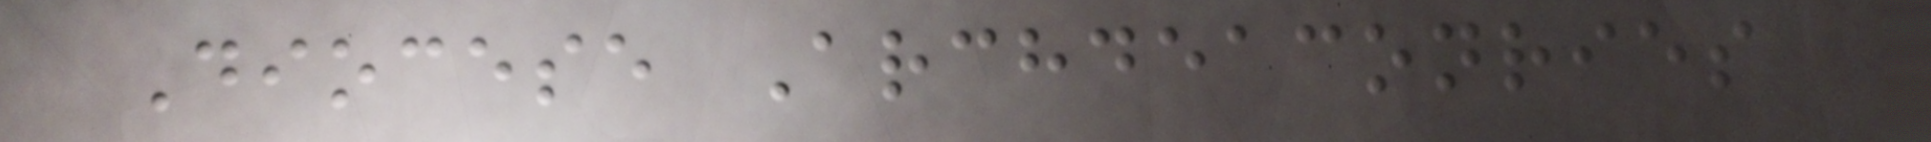Diocese Archdeaconries
